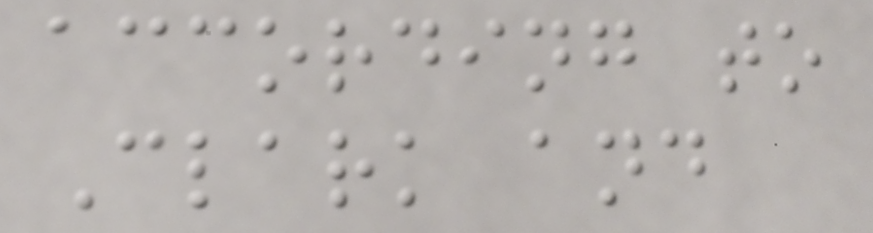according to
Clark and
